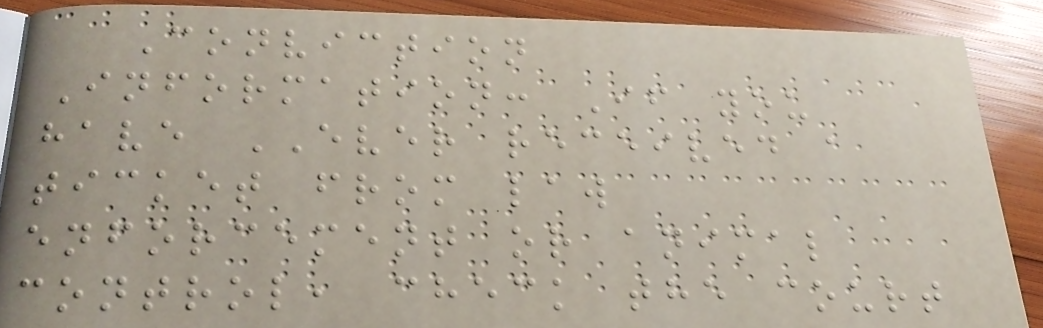Conviction
Information: If you
have EVER received a
ticket from law
enforcement or animal
control, check the court
